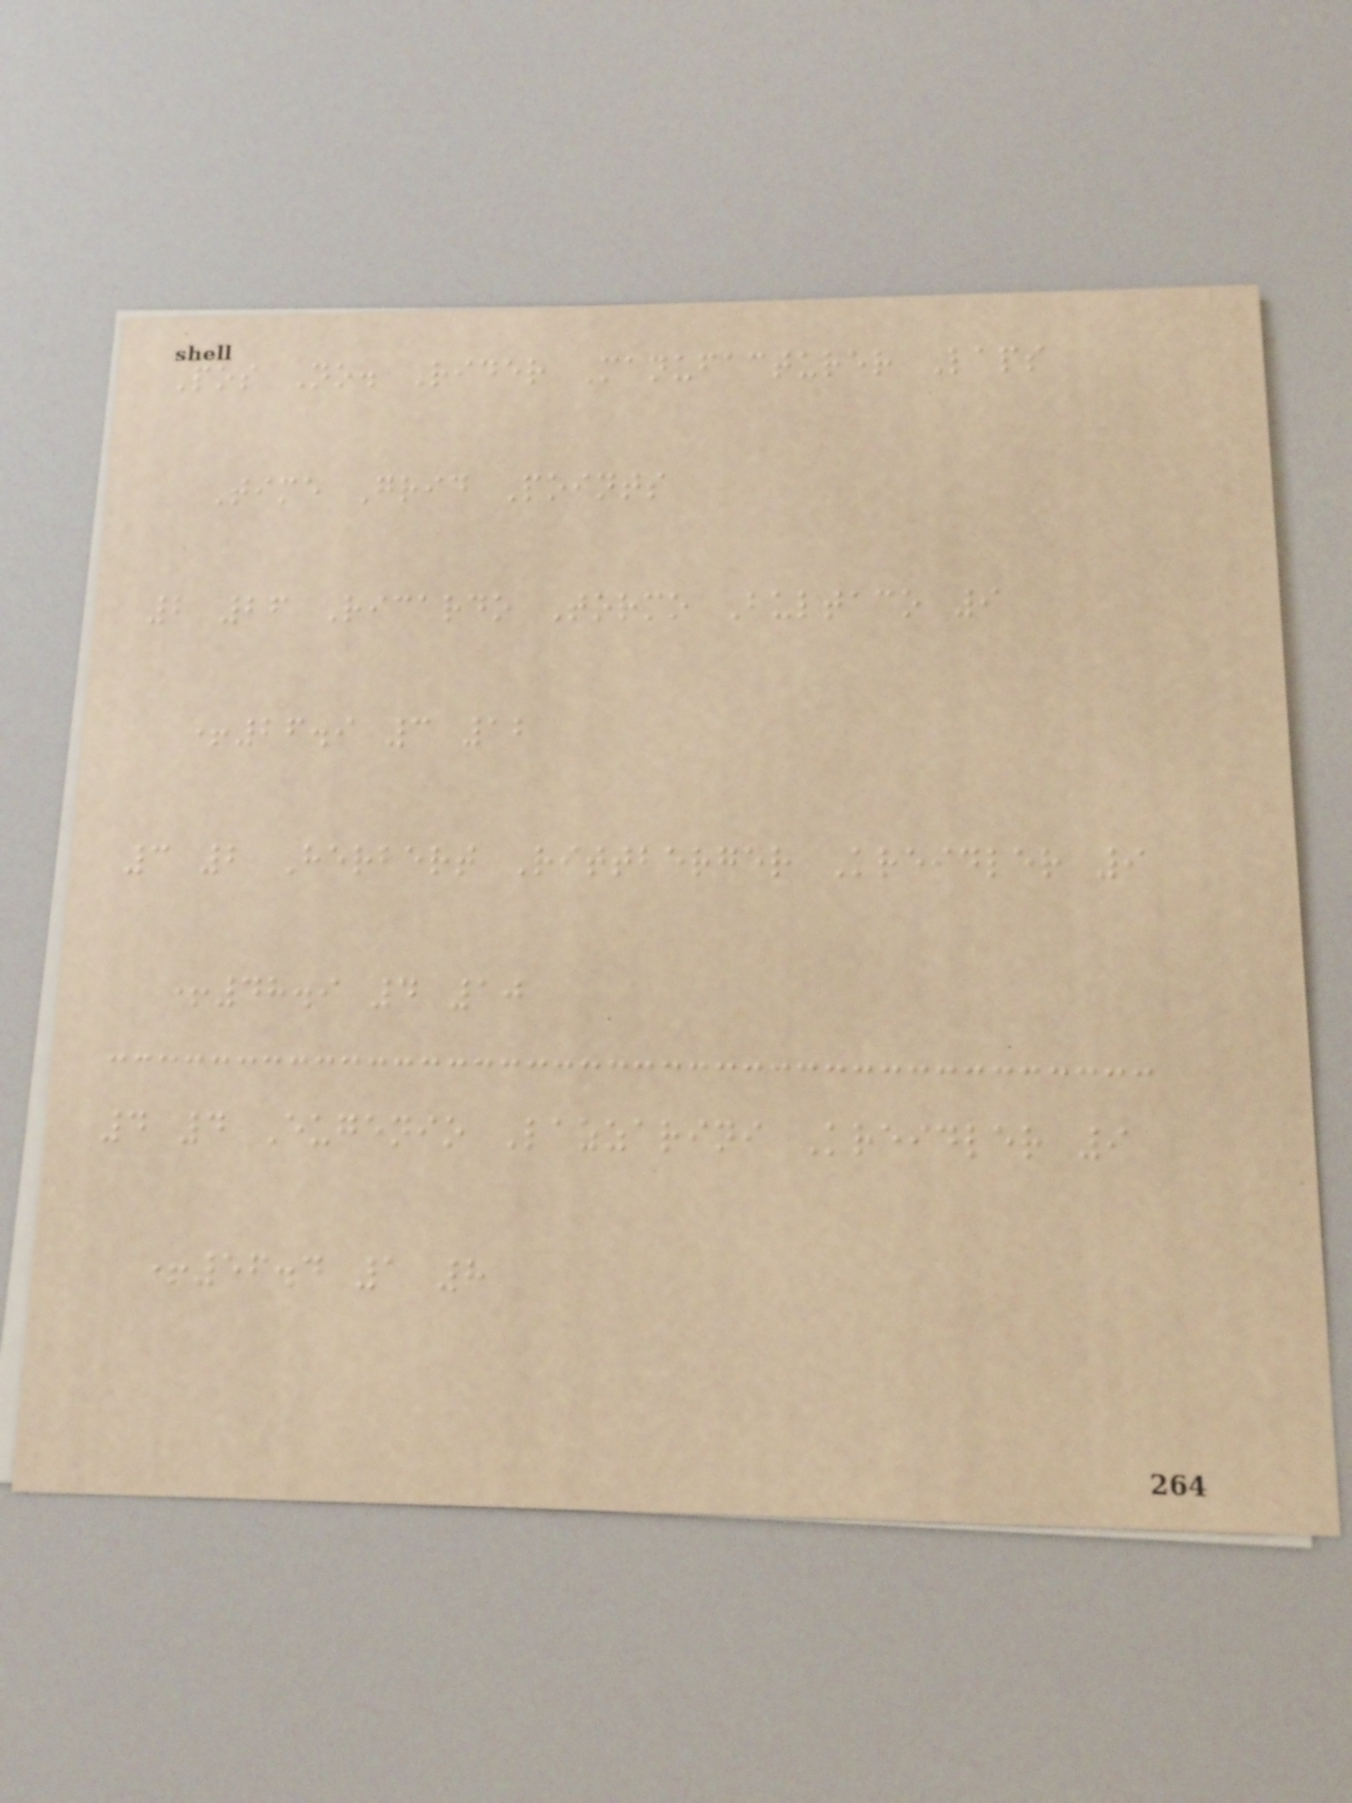Pos No. Rider Manufacturer Laps
Time Grid Points
2 26 Ricardo Tormo Bultaco 9
+26.9 3 12
3 2 Herbert Rittberger Kreidler 9
+48.9 4 10
4 4 Eugenio Lazzarini Kreidler 9
+56.4 1 8
